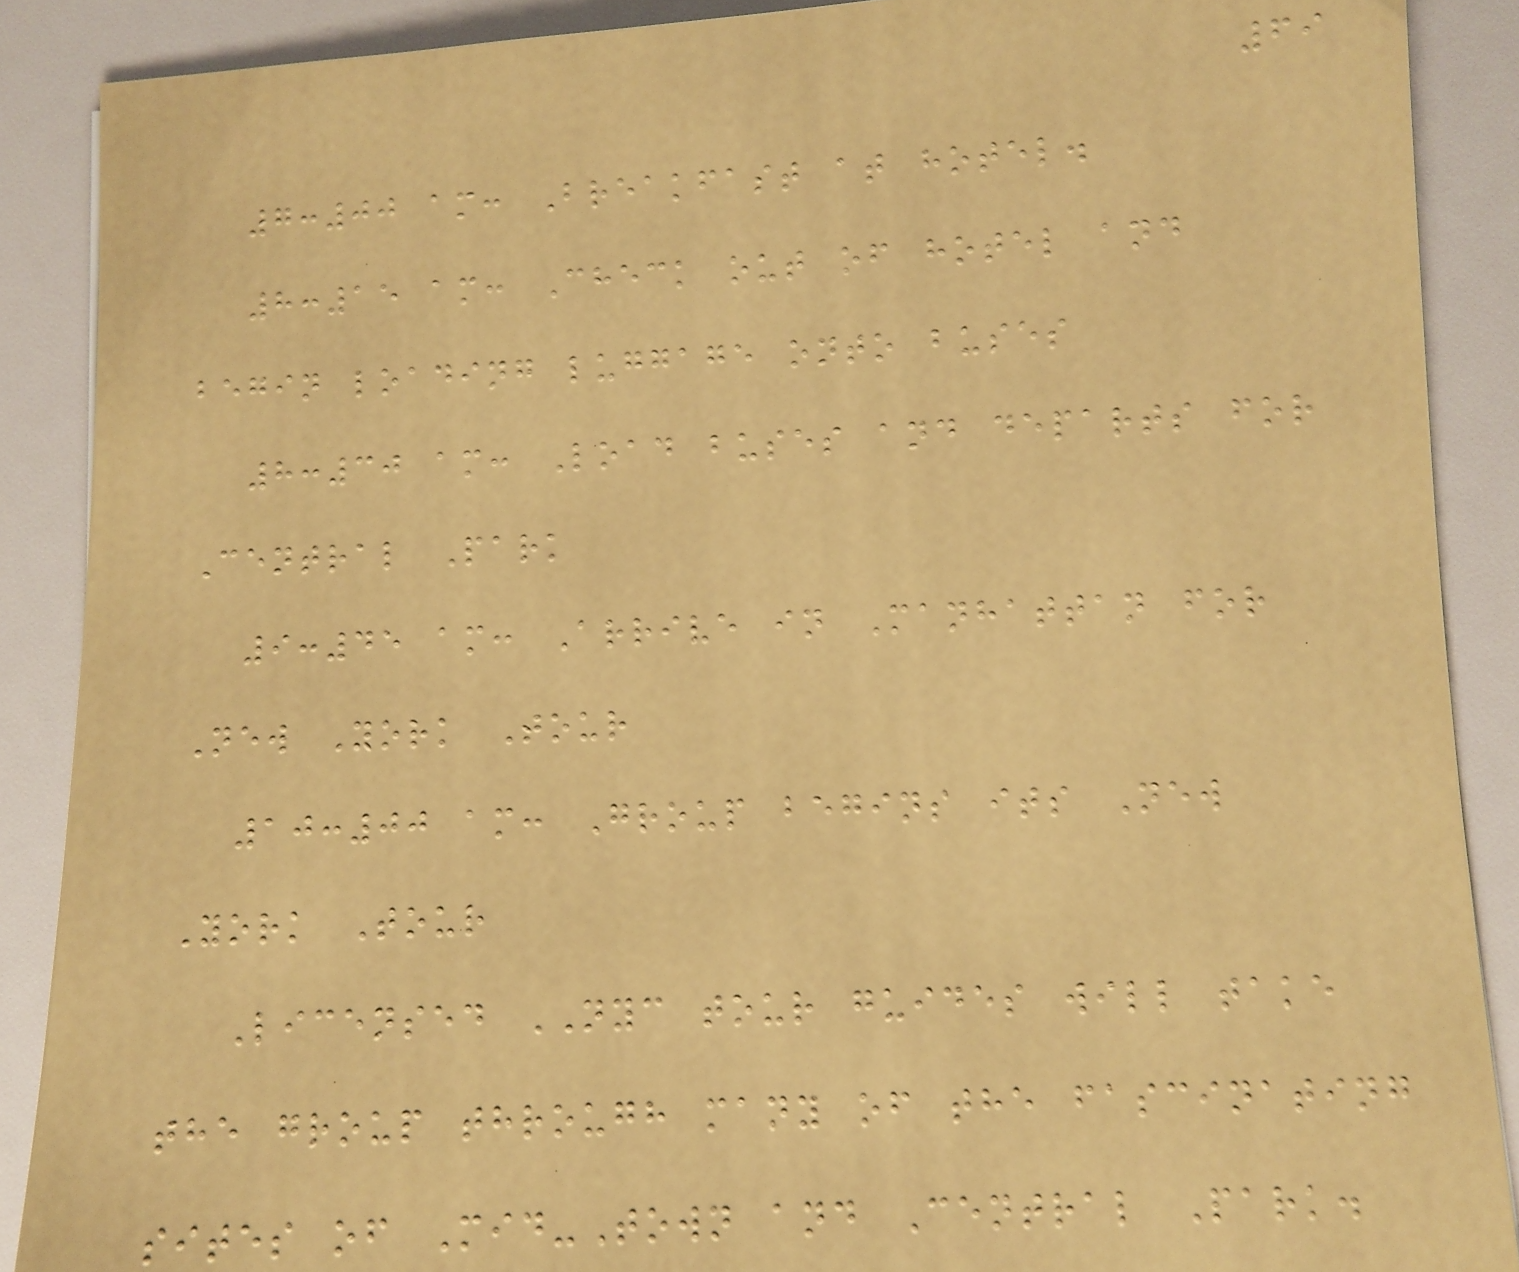69
7:00 am: Breakfast at hotel.
8:15 am: Check out of hotel and
begin loading luggage onto buses
8:30 am: Load buses and departs for
Central Park
9:45 am: Arrive in Manhattan for
New York Tour
10:00 am: Group begins its New
York Tour
Licensed NYC tour guides will take
the group through many of the fascinating
sites of Mid-Town and Central Park.
